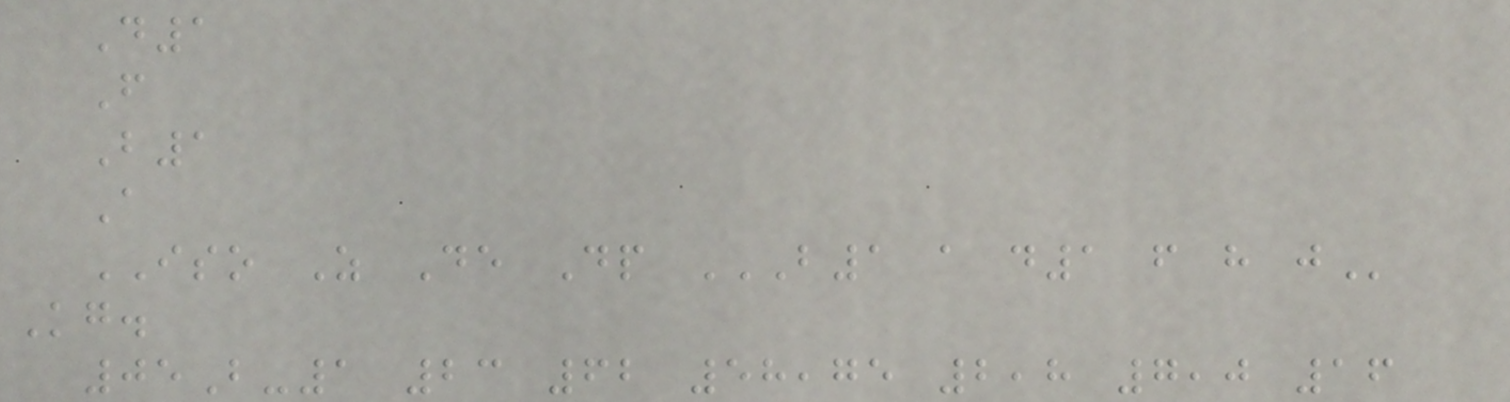D1
F
B1
A
ISO Z De Dp B1 A D1 F H J
Kg.
05B-1 23 62 58,75 2,8 7,0 16
